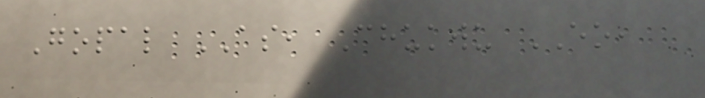Gopal AS, Chukwu EO,
